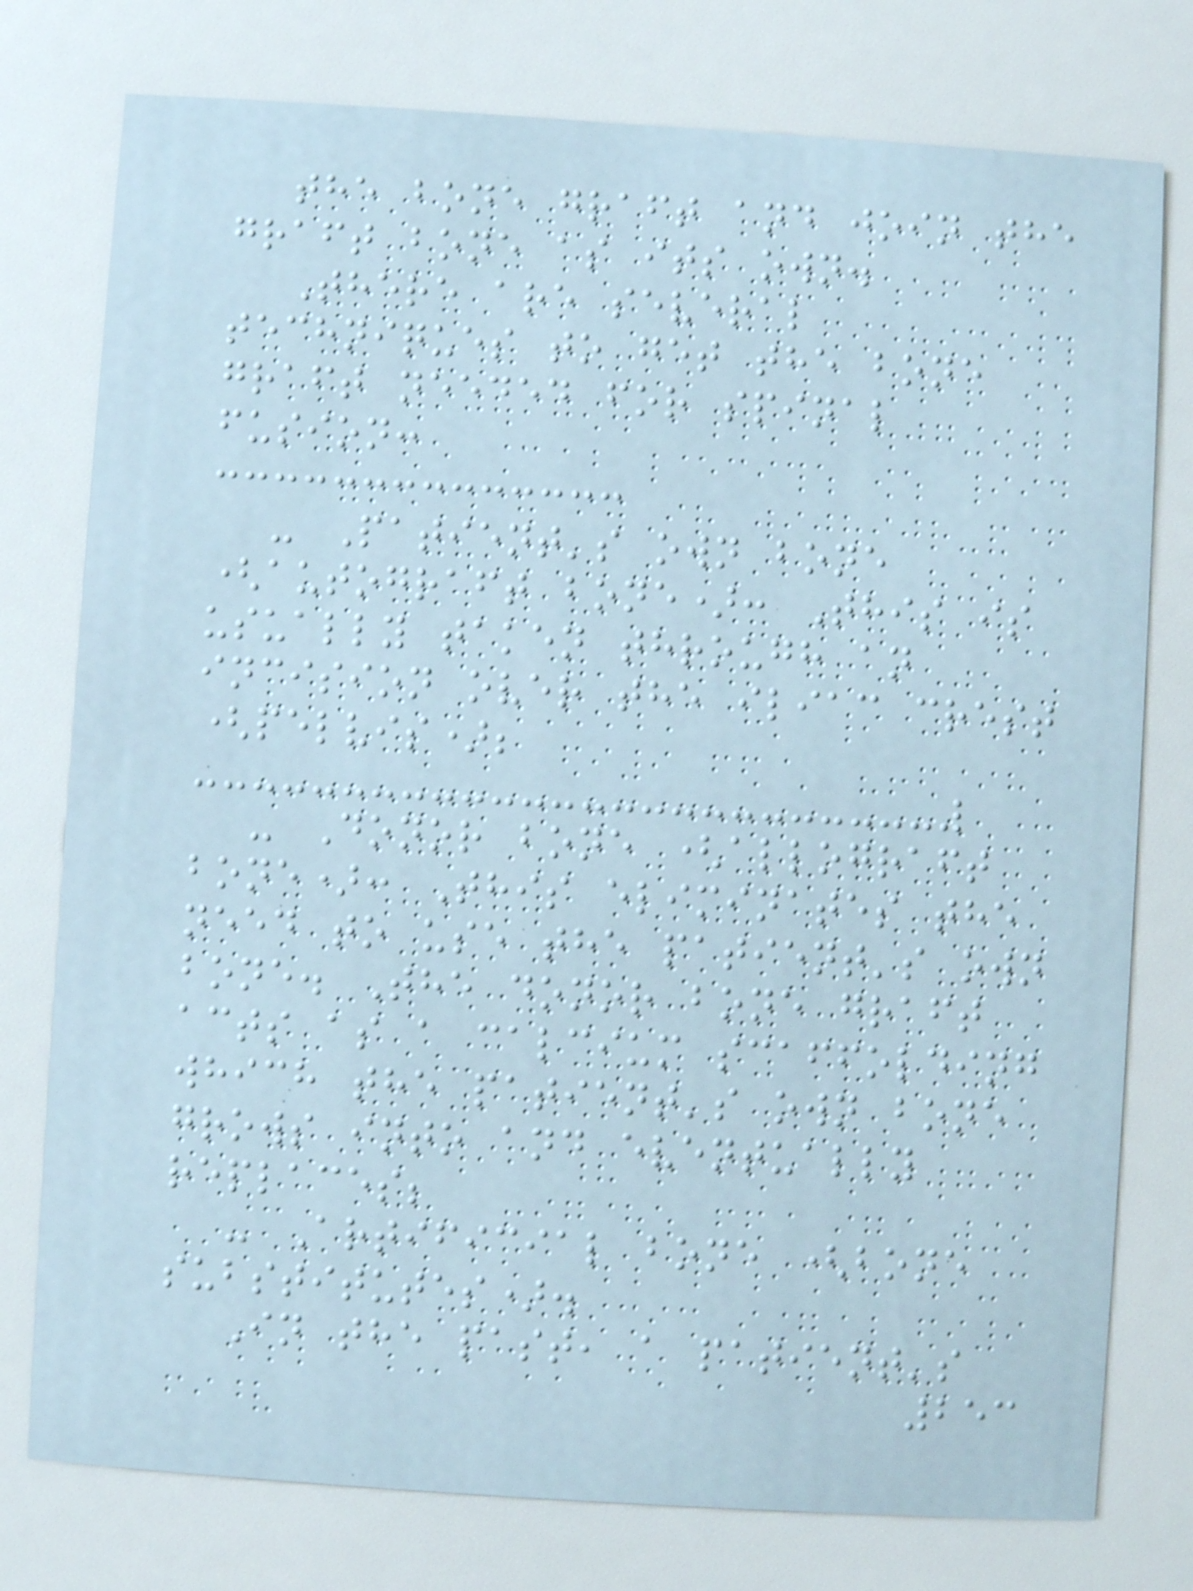the bone graft and join the
graft bone as its own.
There are several
techniques to get the bone
graft needed for spinal
fusion:
- Patient's own bone
(autograft bone): This is
usually taken through an
incision over the iliac crest
(pelvis);
- Donor bone (allograft
bone): This eliminates the
need to use the patient's own
bone. The donor bone graft
acts as a calcium scaffolding
which the patient's own bone
grows into and eventually
replaces;
- Artificial bone (bone
substitutes).
In the past, a patient's
253
